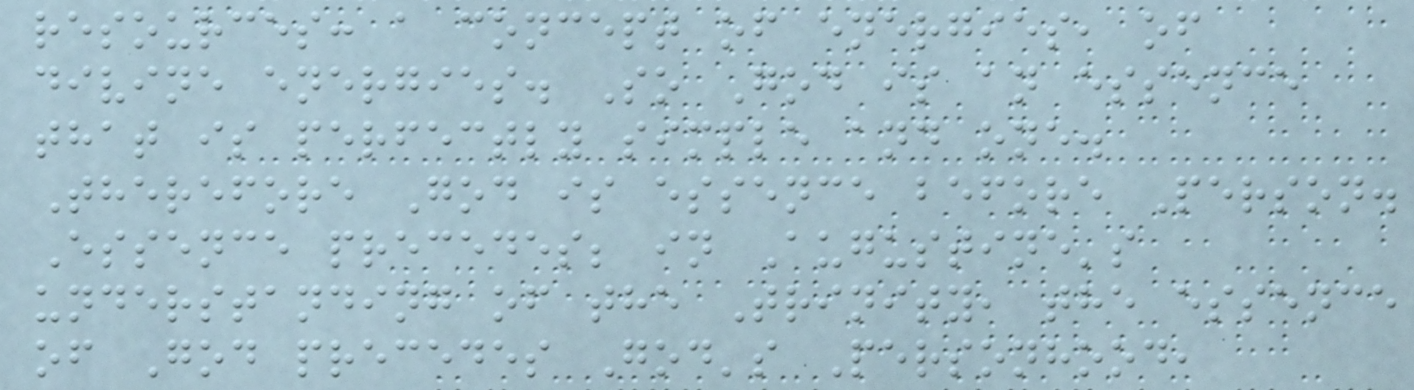resources: a concept of energies, of
divine energies. So God is an essence
that is perfectly simple and one.
Therefore God is essence before Person.
Essence precedes; in Augustine's
understanding of the Trinity, the essence
of God precedes God's Personhood,
